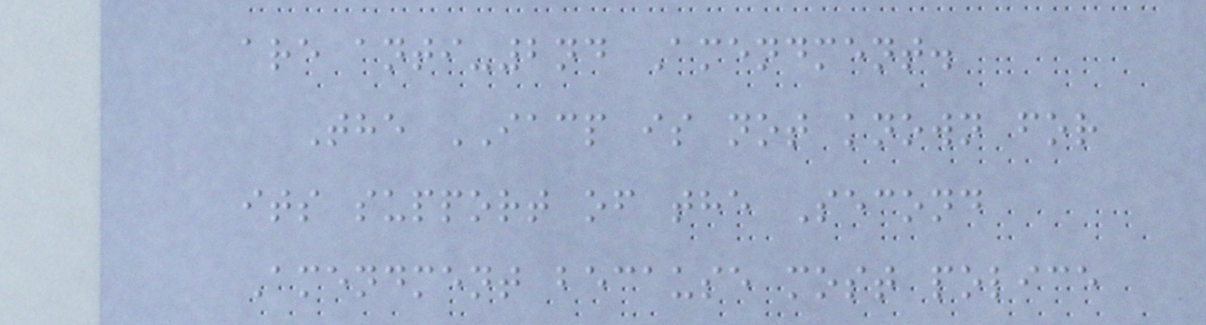are anti-2nd Amendment.
The IACP is not known for
its support of the Second
Amendment because most police
